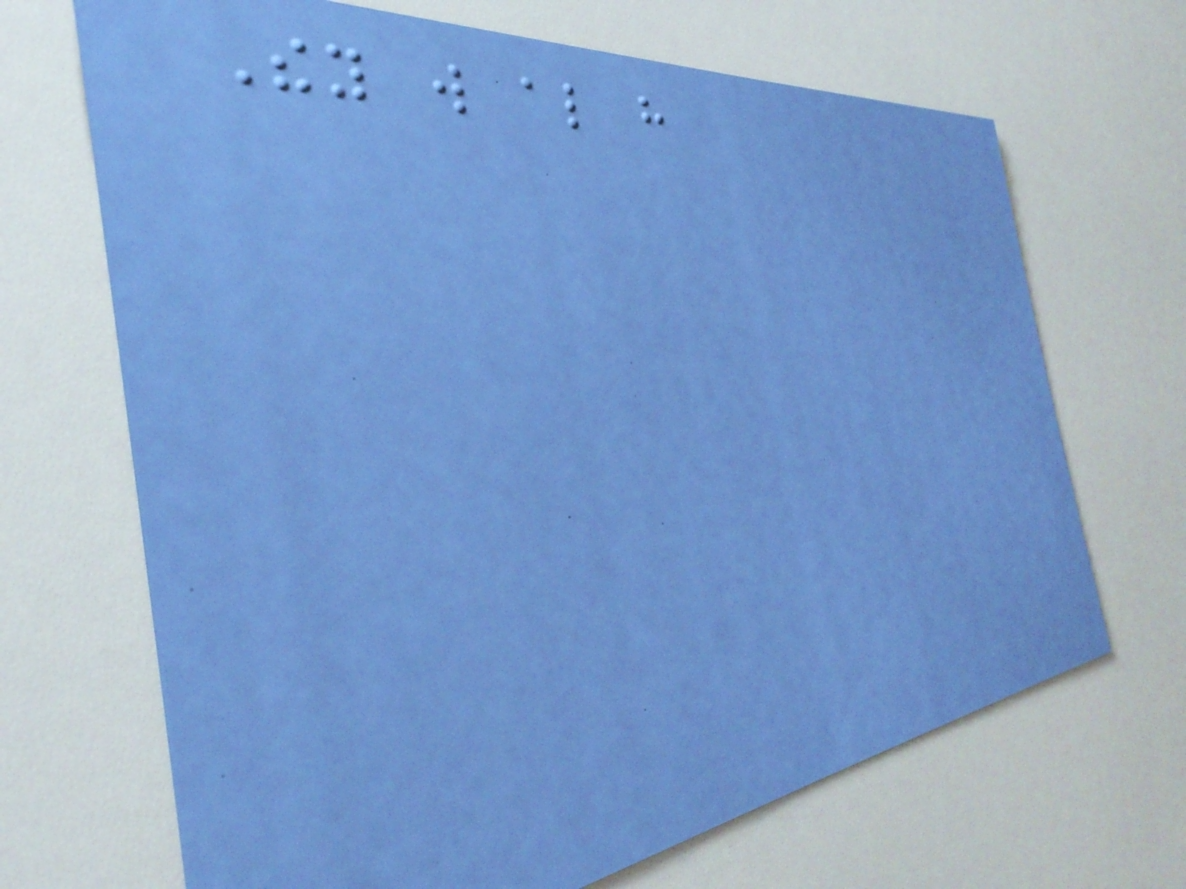They will also have
